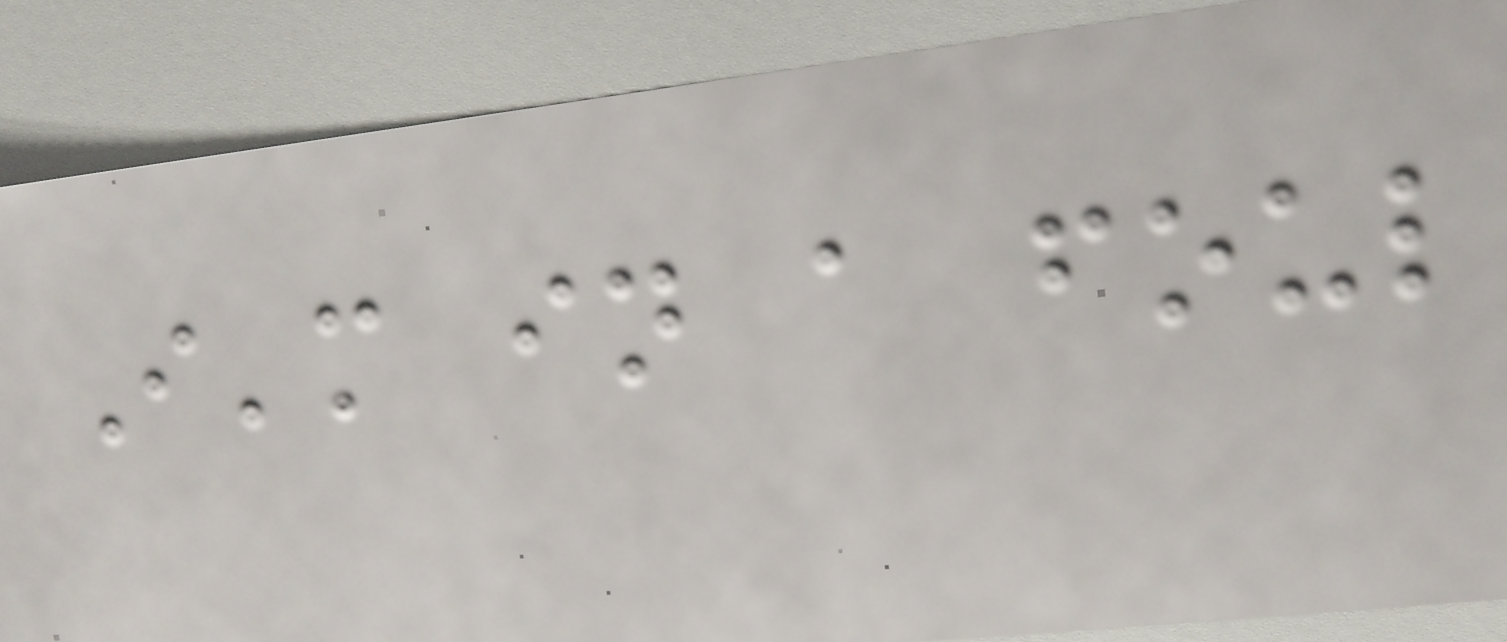I'm in a foul
